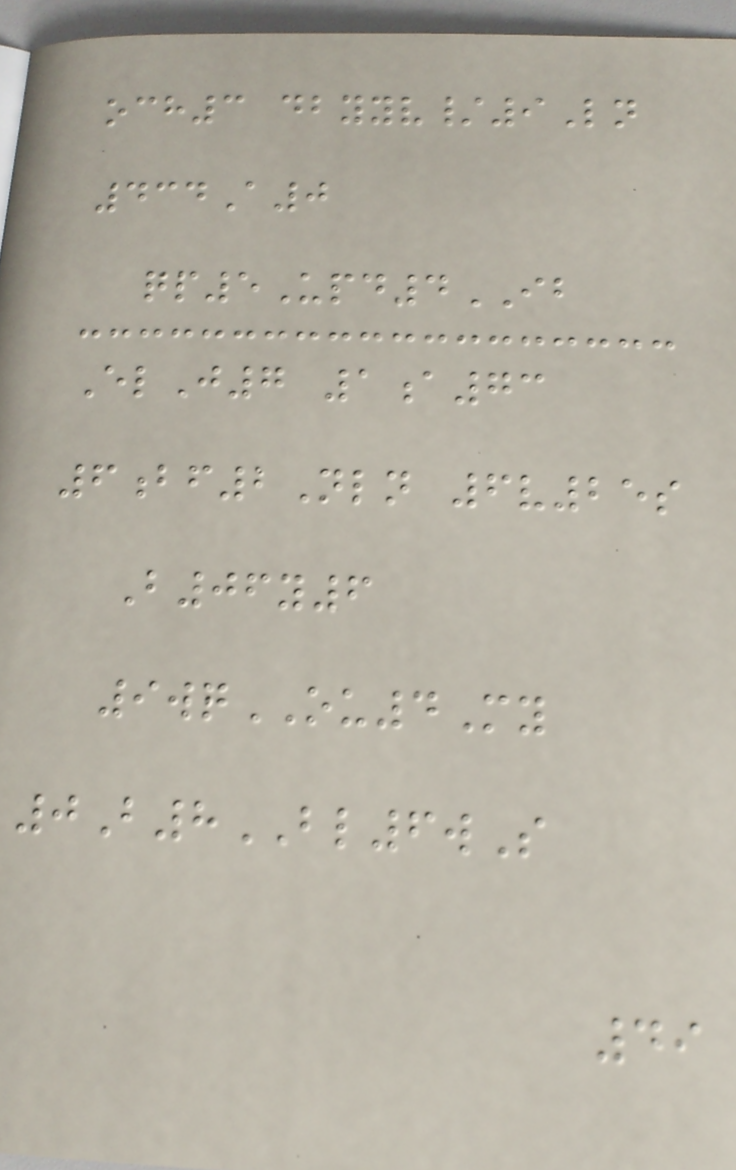och3 dbyyv/9Ln
434A0
qp5Upd4IB
ElJ7 1a73
6bf2Nln 6v25s
B06y6
9wqOU4My
0B8BL6wS
49
